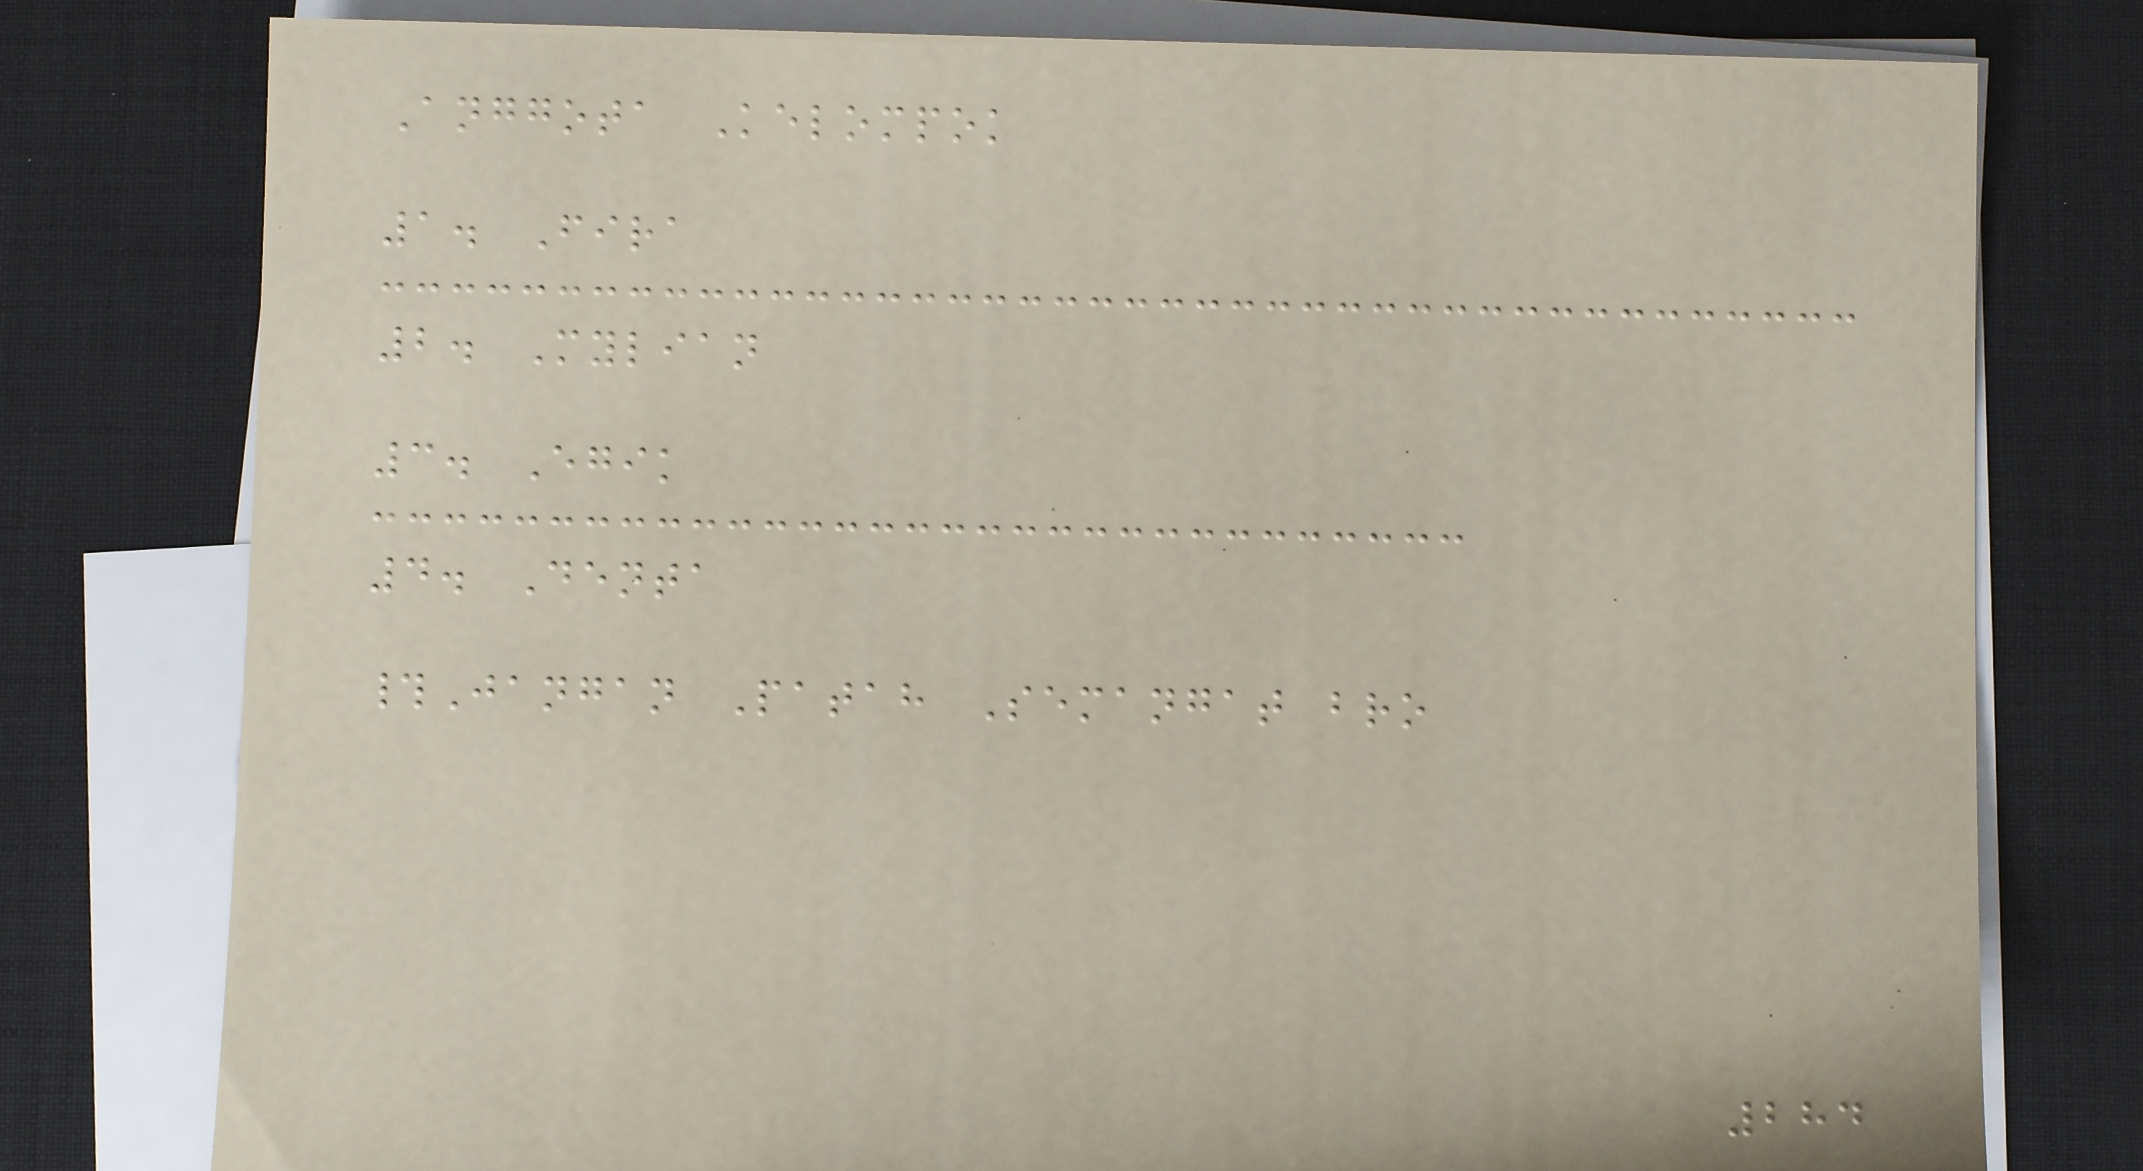Anggota Kelompok
1. Fira
2. Mylian
3. Egik
4. Denta
#Jangan Patah Semangat bro
284
